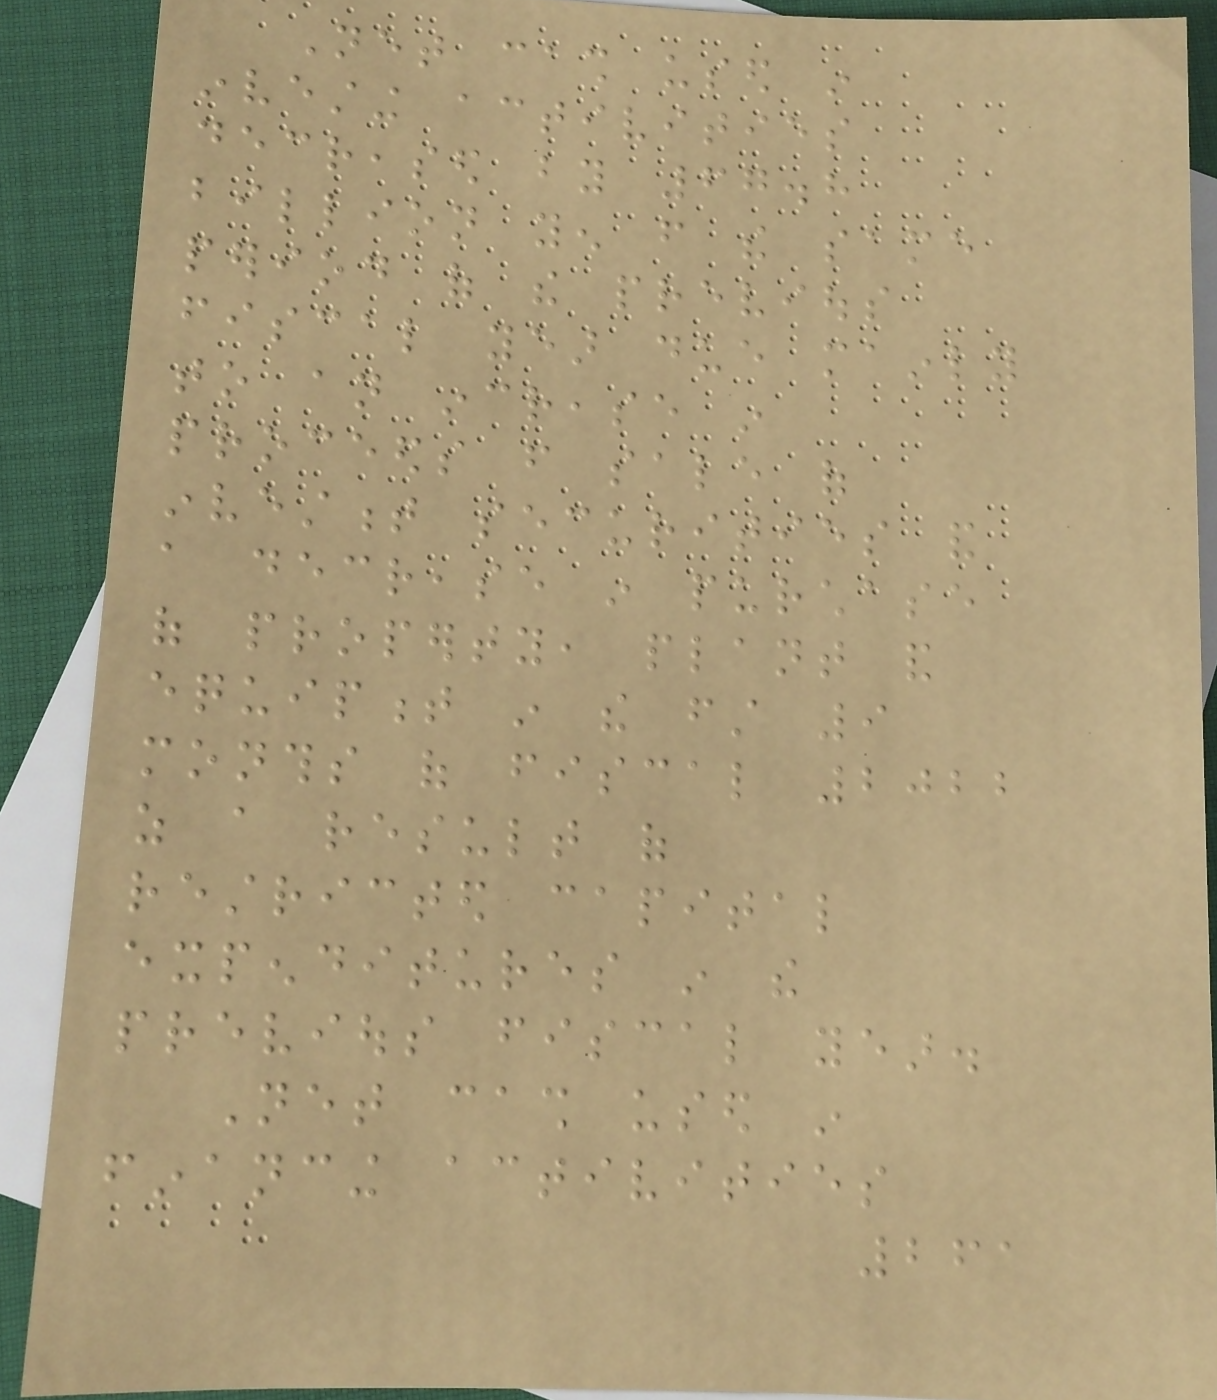Net cash used in
investing activities
decreased by 67.8
billion yen from the same
period of the previous
fiscal year due mainly
to an increase in
proceeds from sale of
investment securities and
a decrease in purchase
of property, plant and
equipment in the first 9
months of fiscal 2022
as a result of
restricted capital
expenditures in the
previous fiscal year.
Net cash used in
financing activities
261
